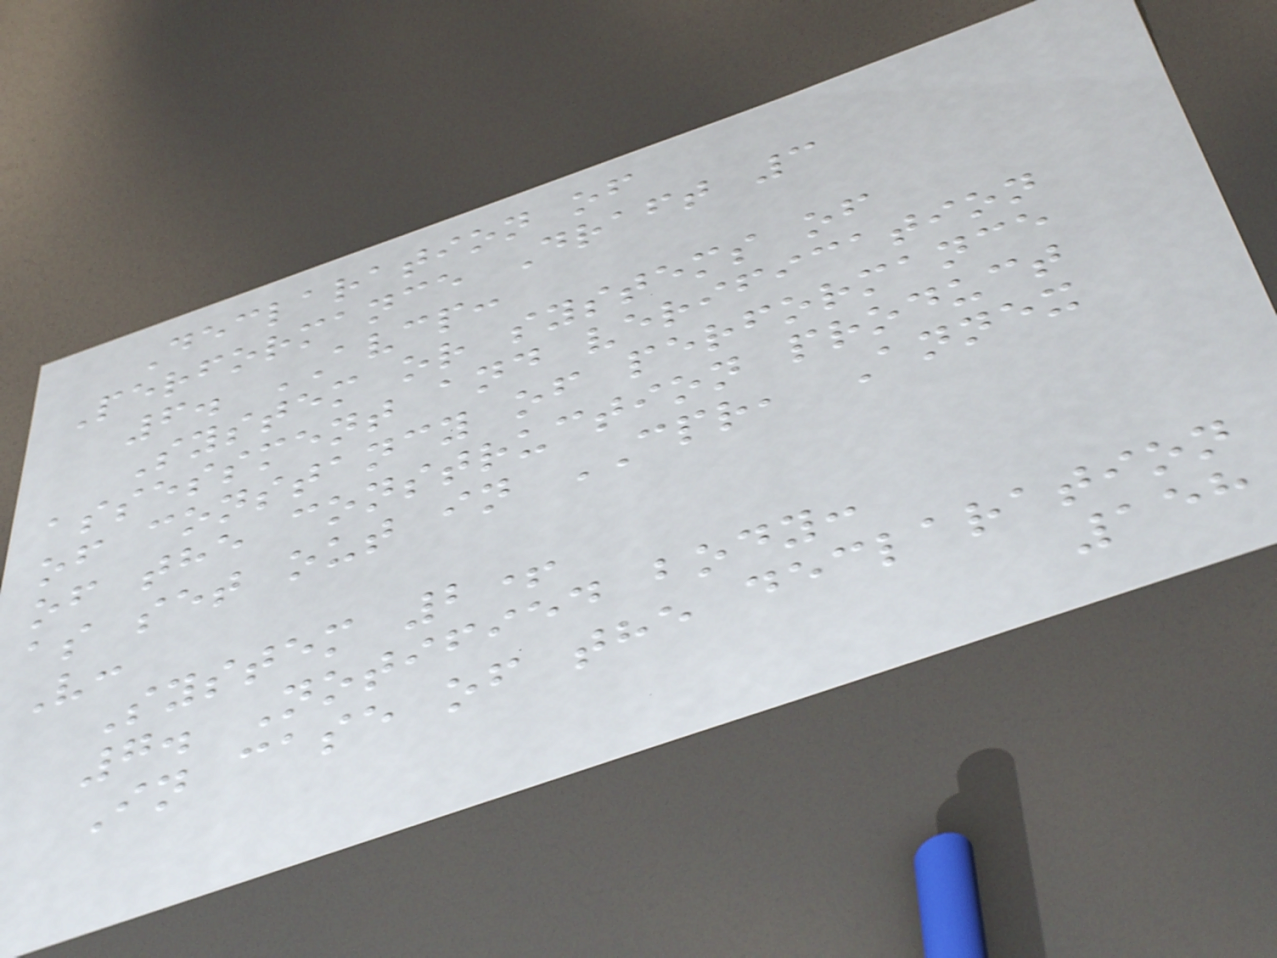Declaration of
Performance Draft 3
6. AVCP:
System or systems of
assessment and verification
of constancy of performance
of the construction product
as set out in CPR, Annex
V:
System 2+
7. Notified body:
In case of the declaration
158
